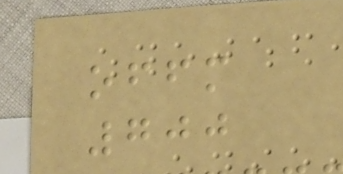offm
700
